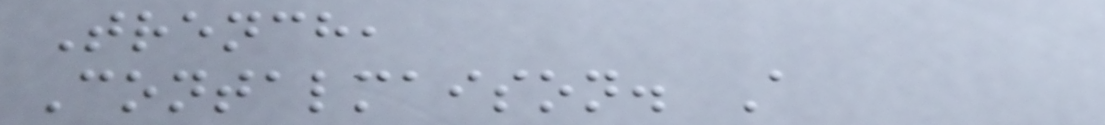Trench,
Contalmaison. A
